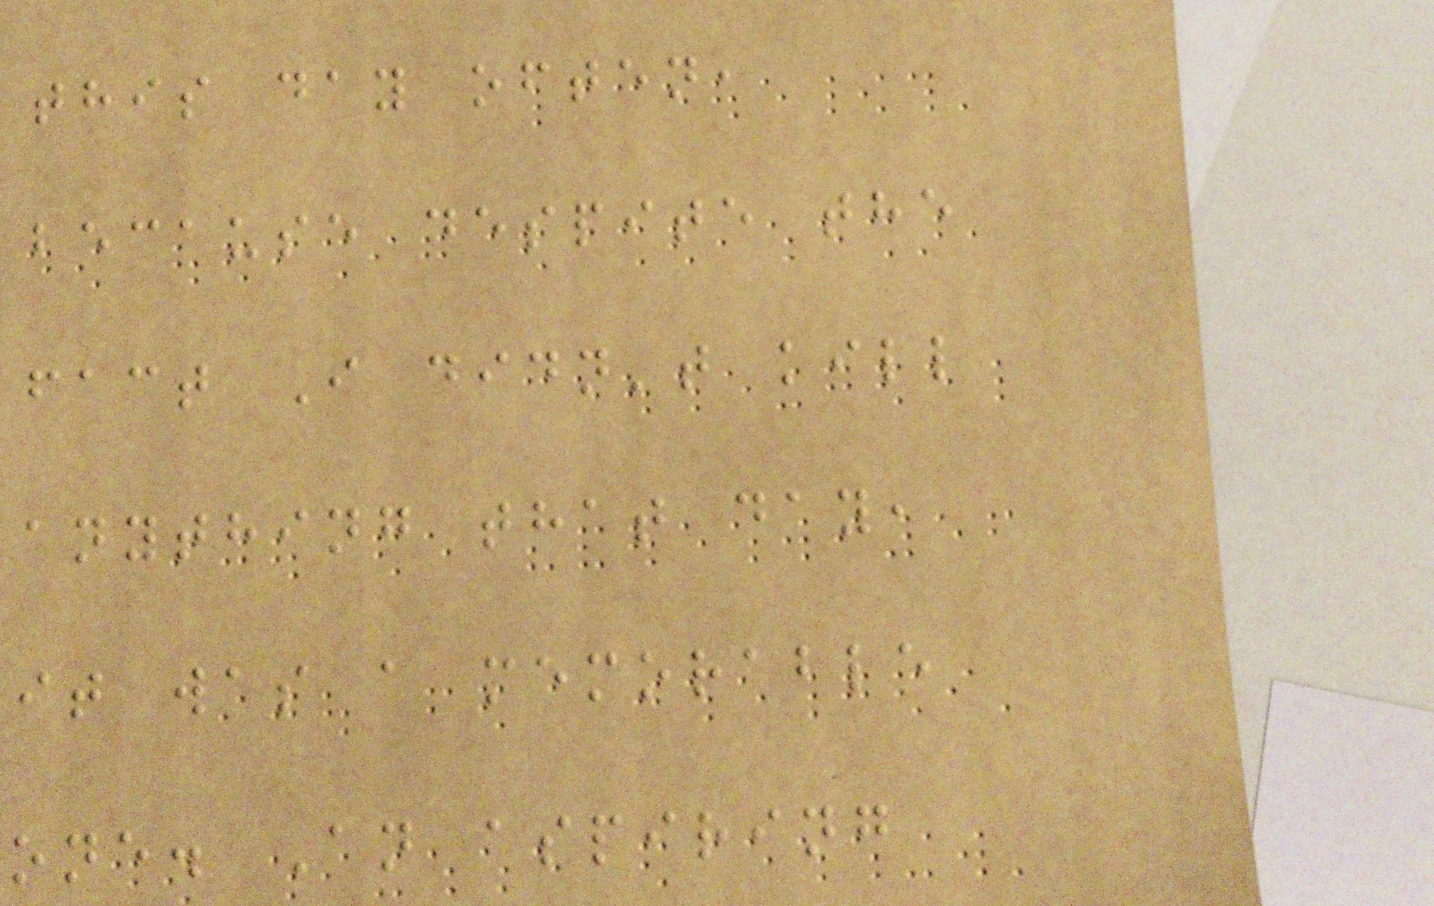this day often,
because despite the
fact I didn't kill
anything that day,
it was a memorable
one. An aspiring
